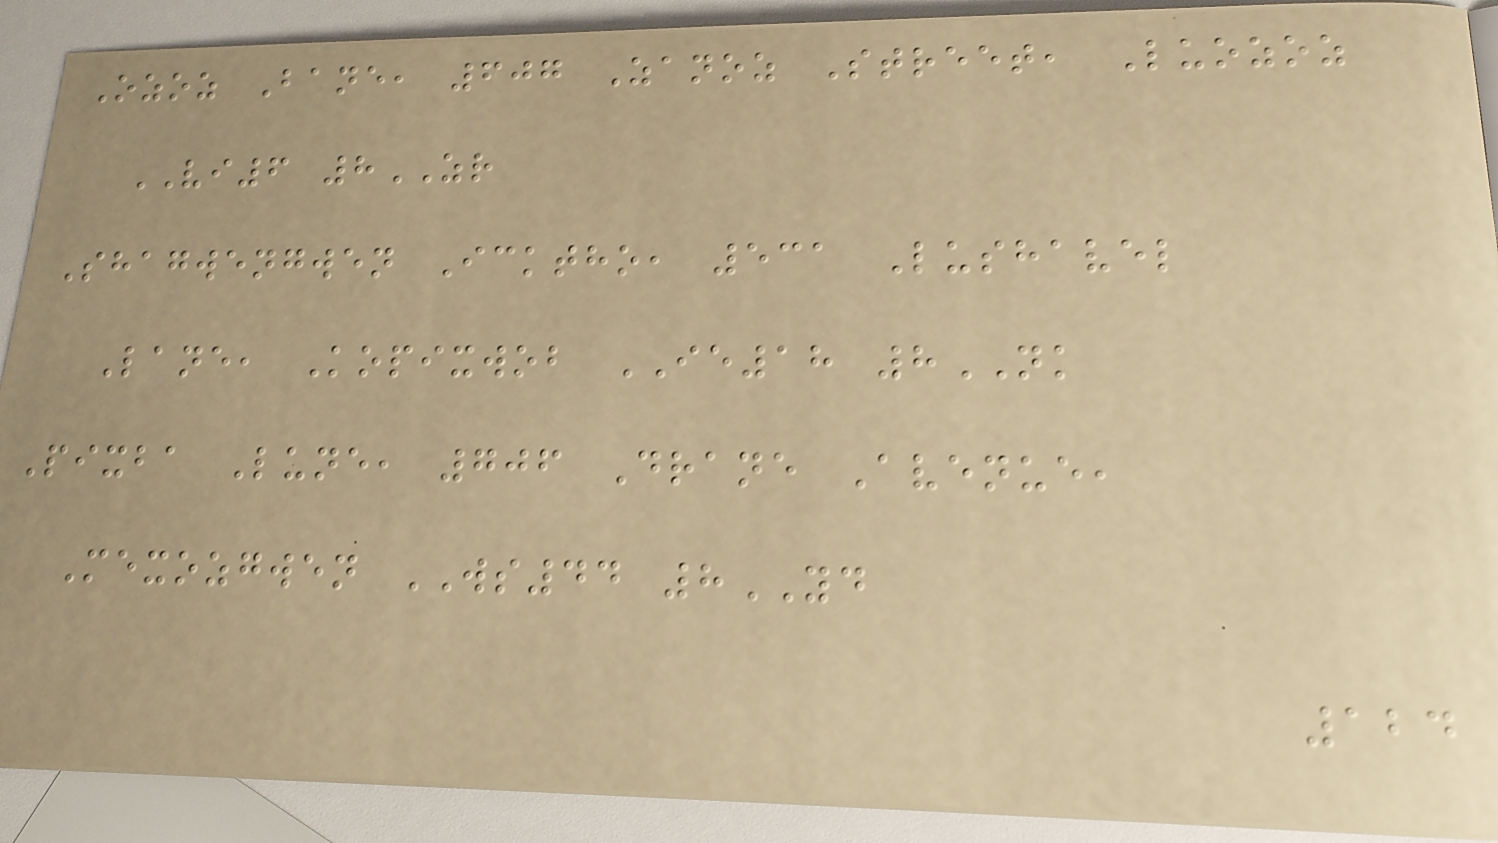Ozoz Bane, 607 Zanoz Street, Luozoz
VI6 8ZR
Shagwengwen Icktho, 531 Lushavel
Lane, Kopixwob IE18 8NK
Pixba Lune, 706 Drane Avenue,
Mexozgwen WS44 8YD
124
